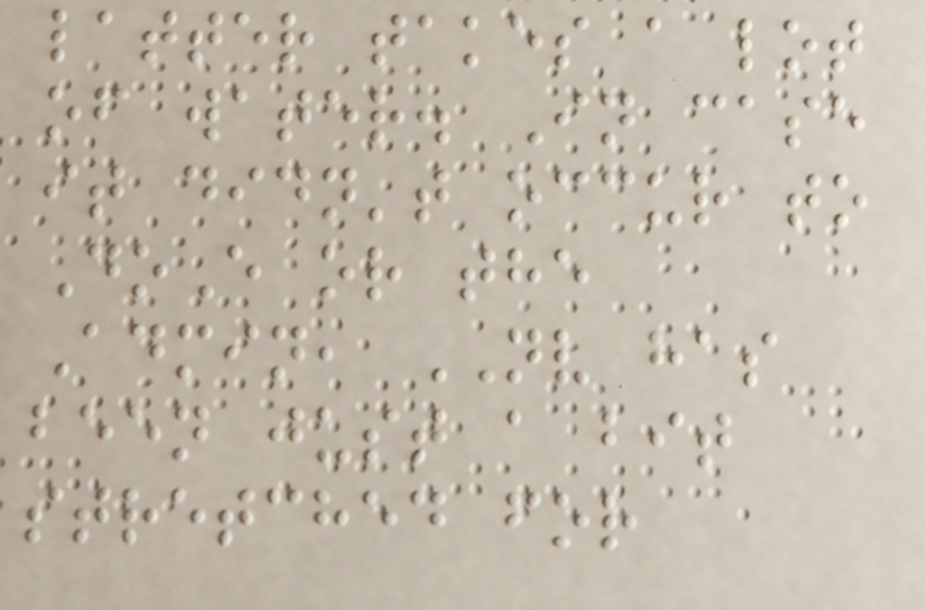latter takes a lot
of water. In case
it didn't occur to
DoE or the
Admin, NV has
been just a bit
stretched for
